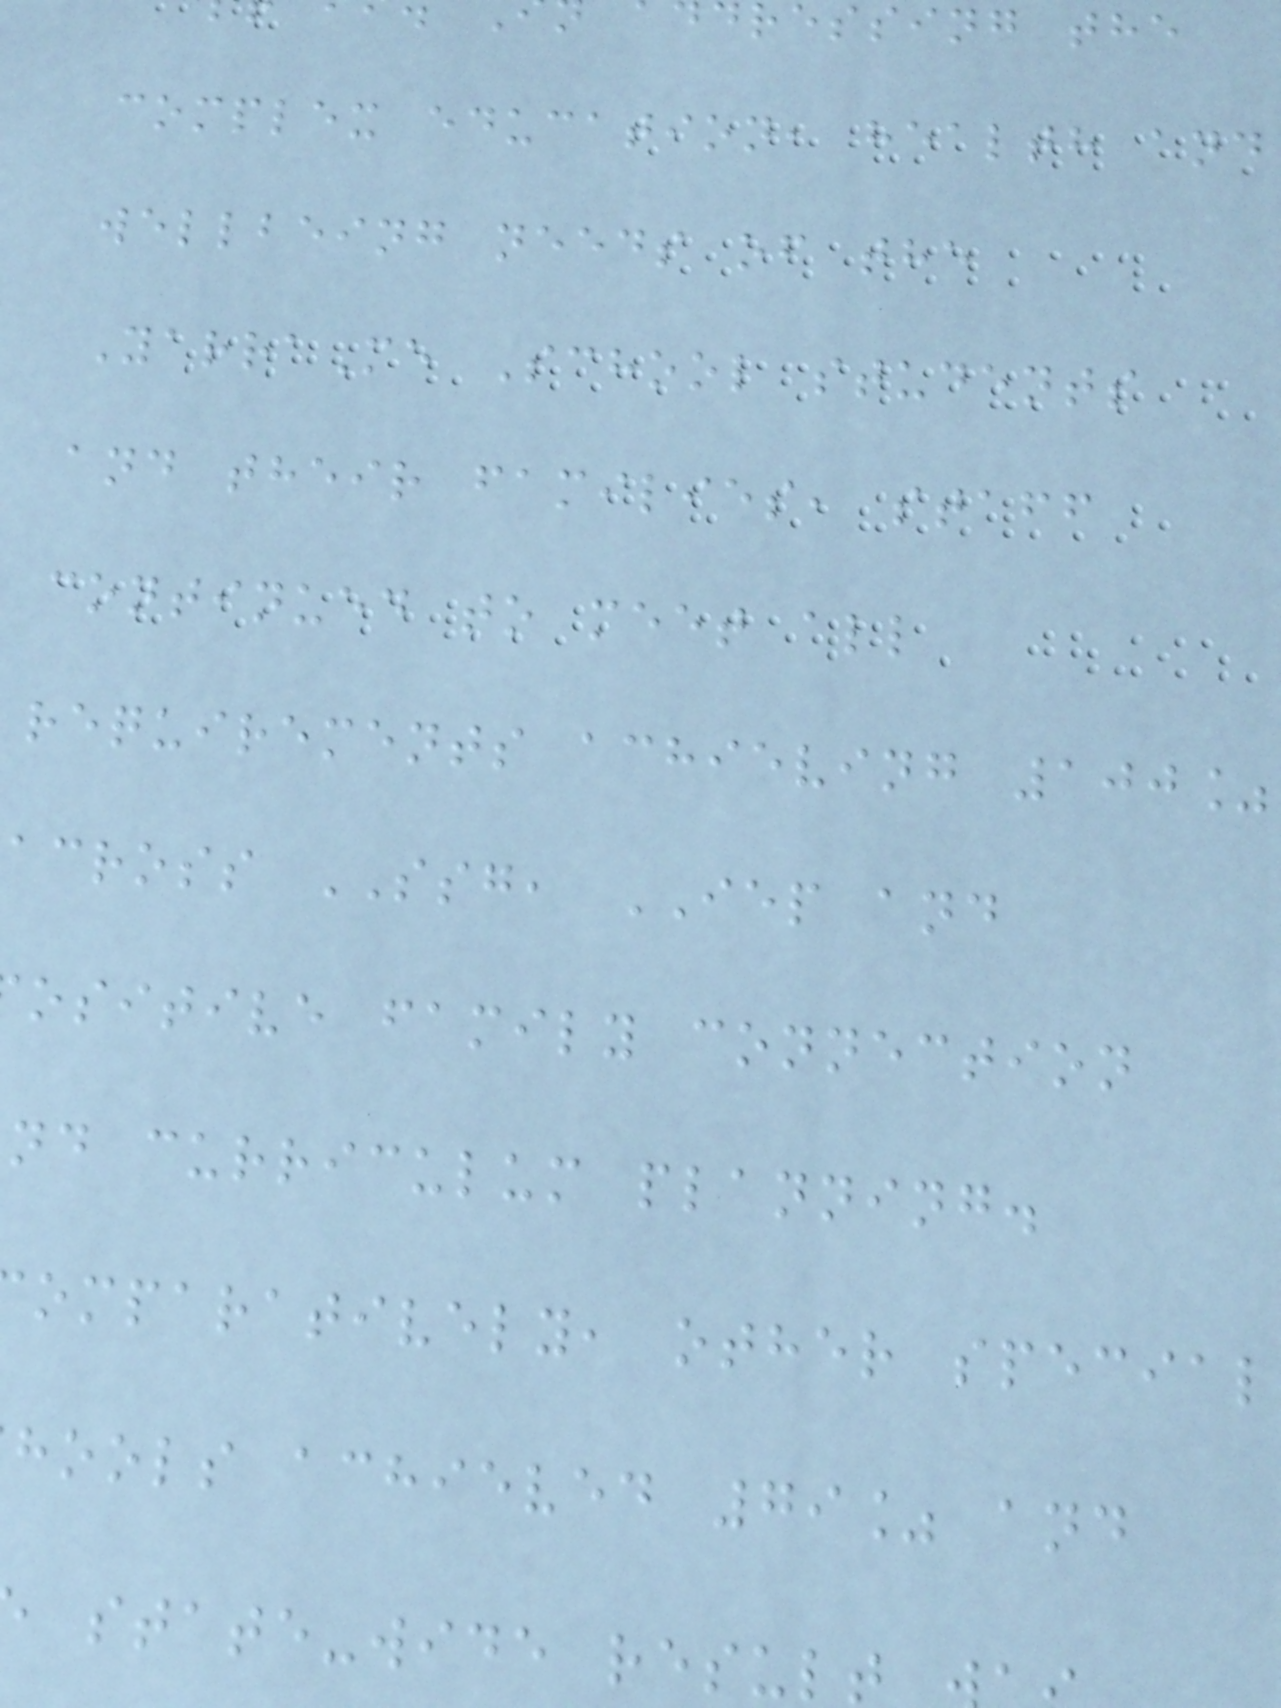ressing the
complex education, health and
wellbeing needs of the
YarraMe School students
and their families, staff
continued to meet all
requirements achieving 100%
across SSG, IEP and
ositive family connection
nd curriculum planning.
omparatively, other special
hools achieved 79% and
state-wide result
